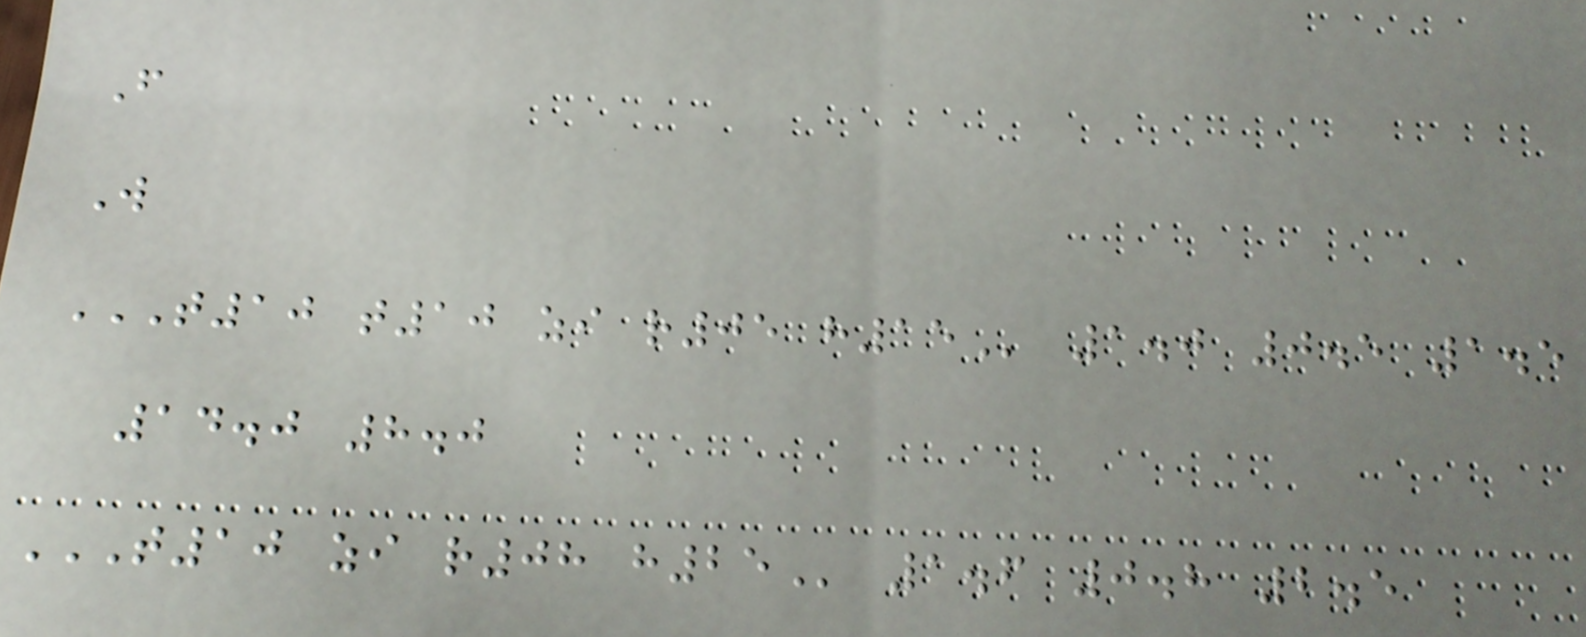F
W
T10 T10 ZI R05 H15 1.0 0.5 1.5
14.0 8.0
T10 ZI R08 H25 1.6 0.8 2.5
